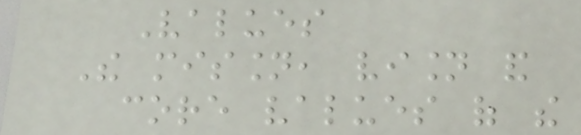Values
The mission, vision and
core values of the
